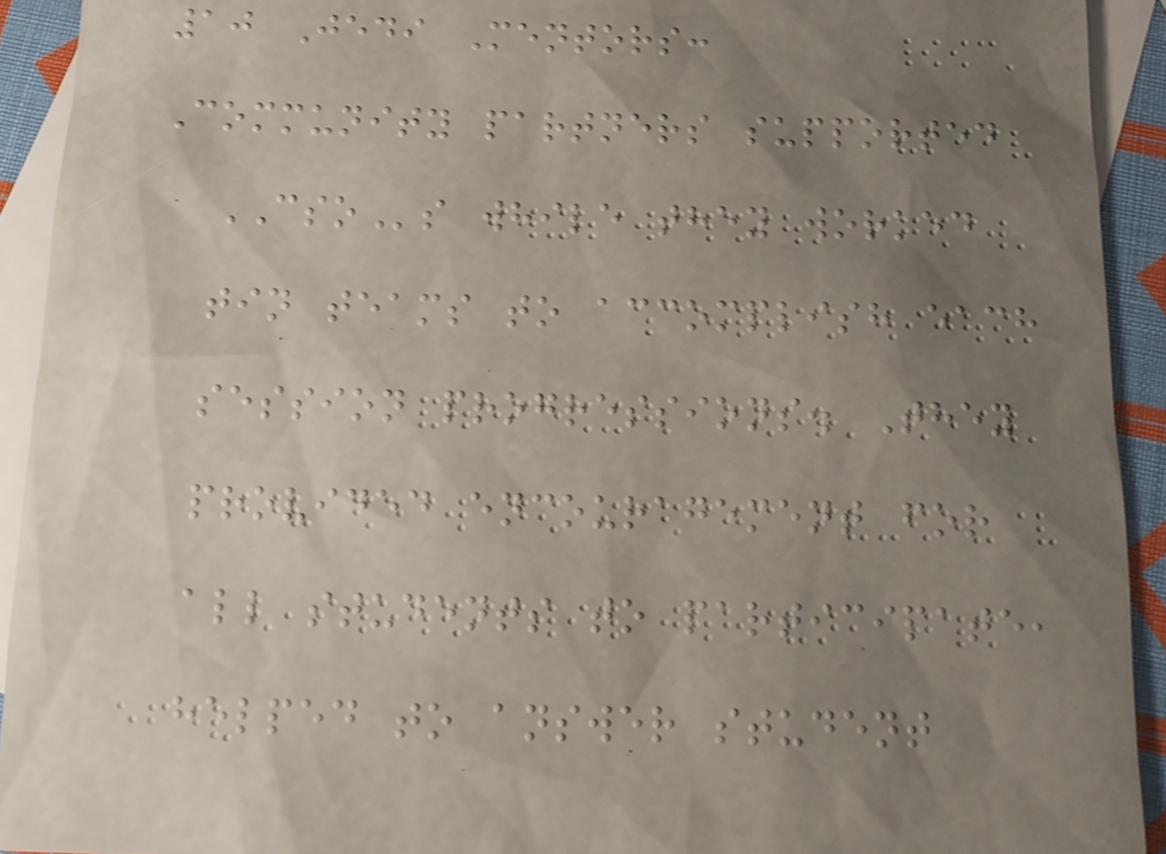10 Jedi Mentors:
Community partners supported
CSOs while they worked
tin teams to accomplish each
session progressions. They
provided encouragement for
all students to participate,
helped to answer student
